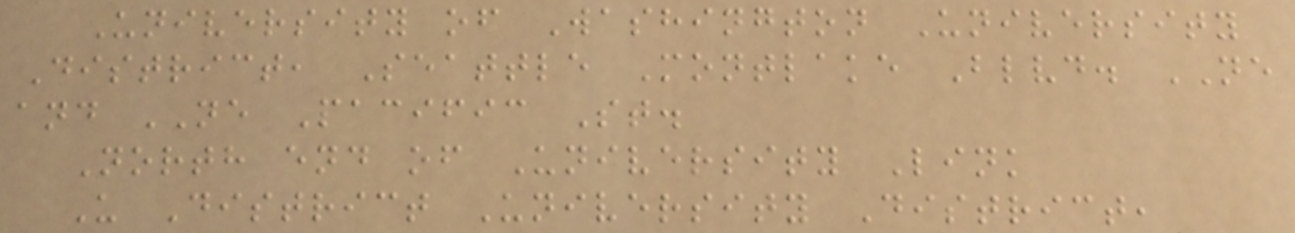University of Washington University
District, Seattle Montlake Blvd. NE
and NE Pacific St.
North end of University Link
U District University District,
